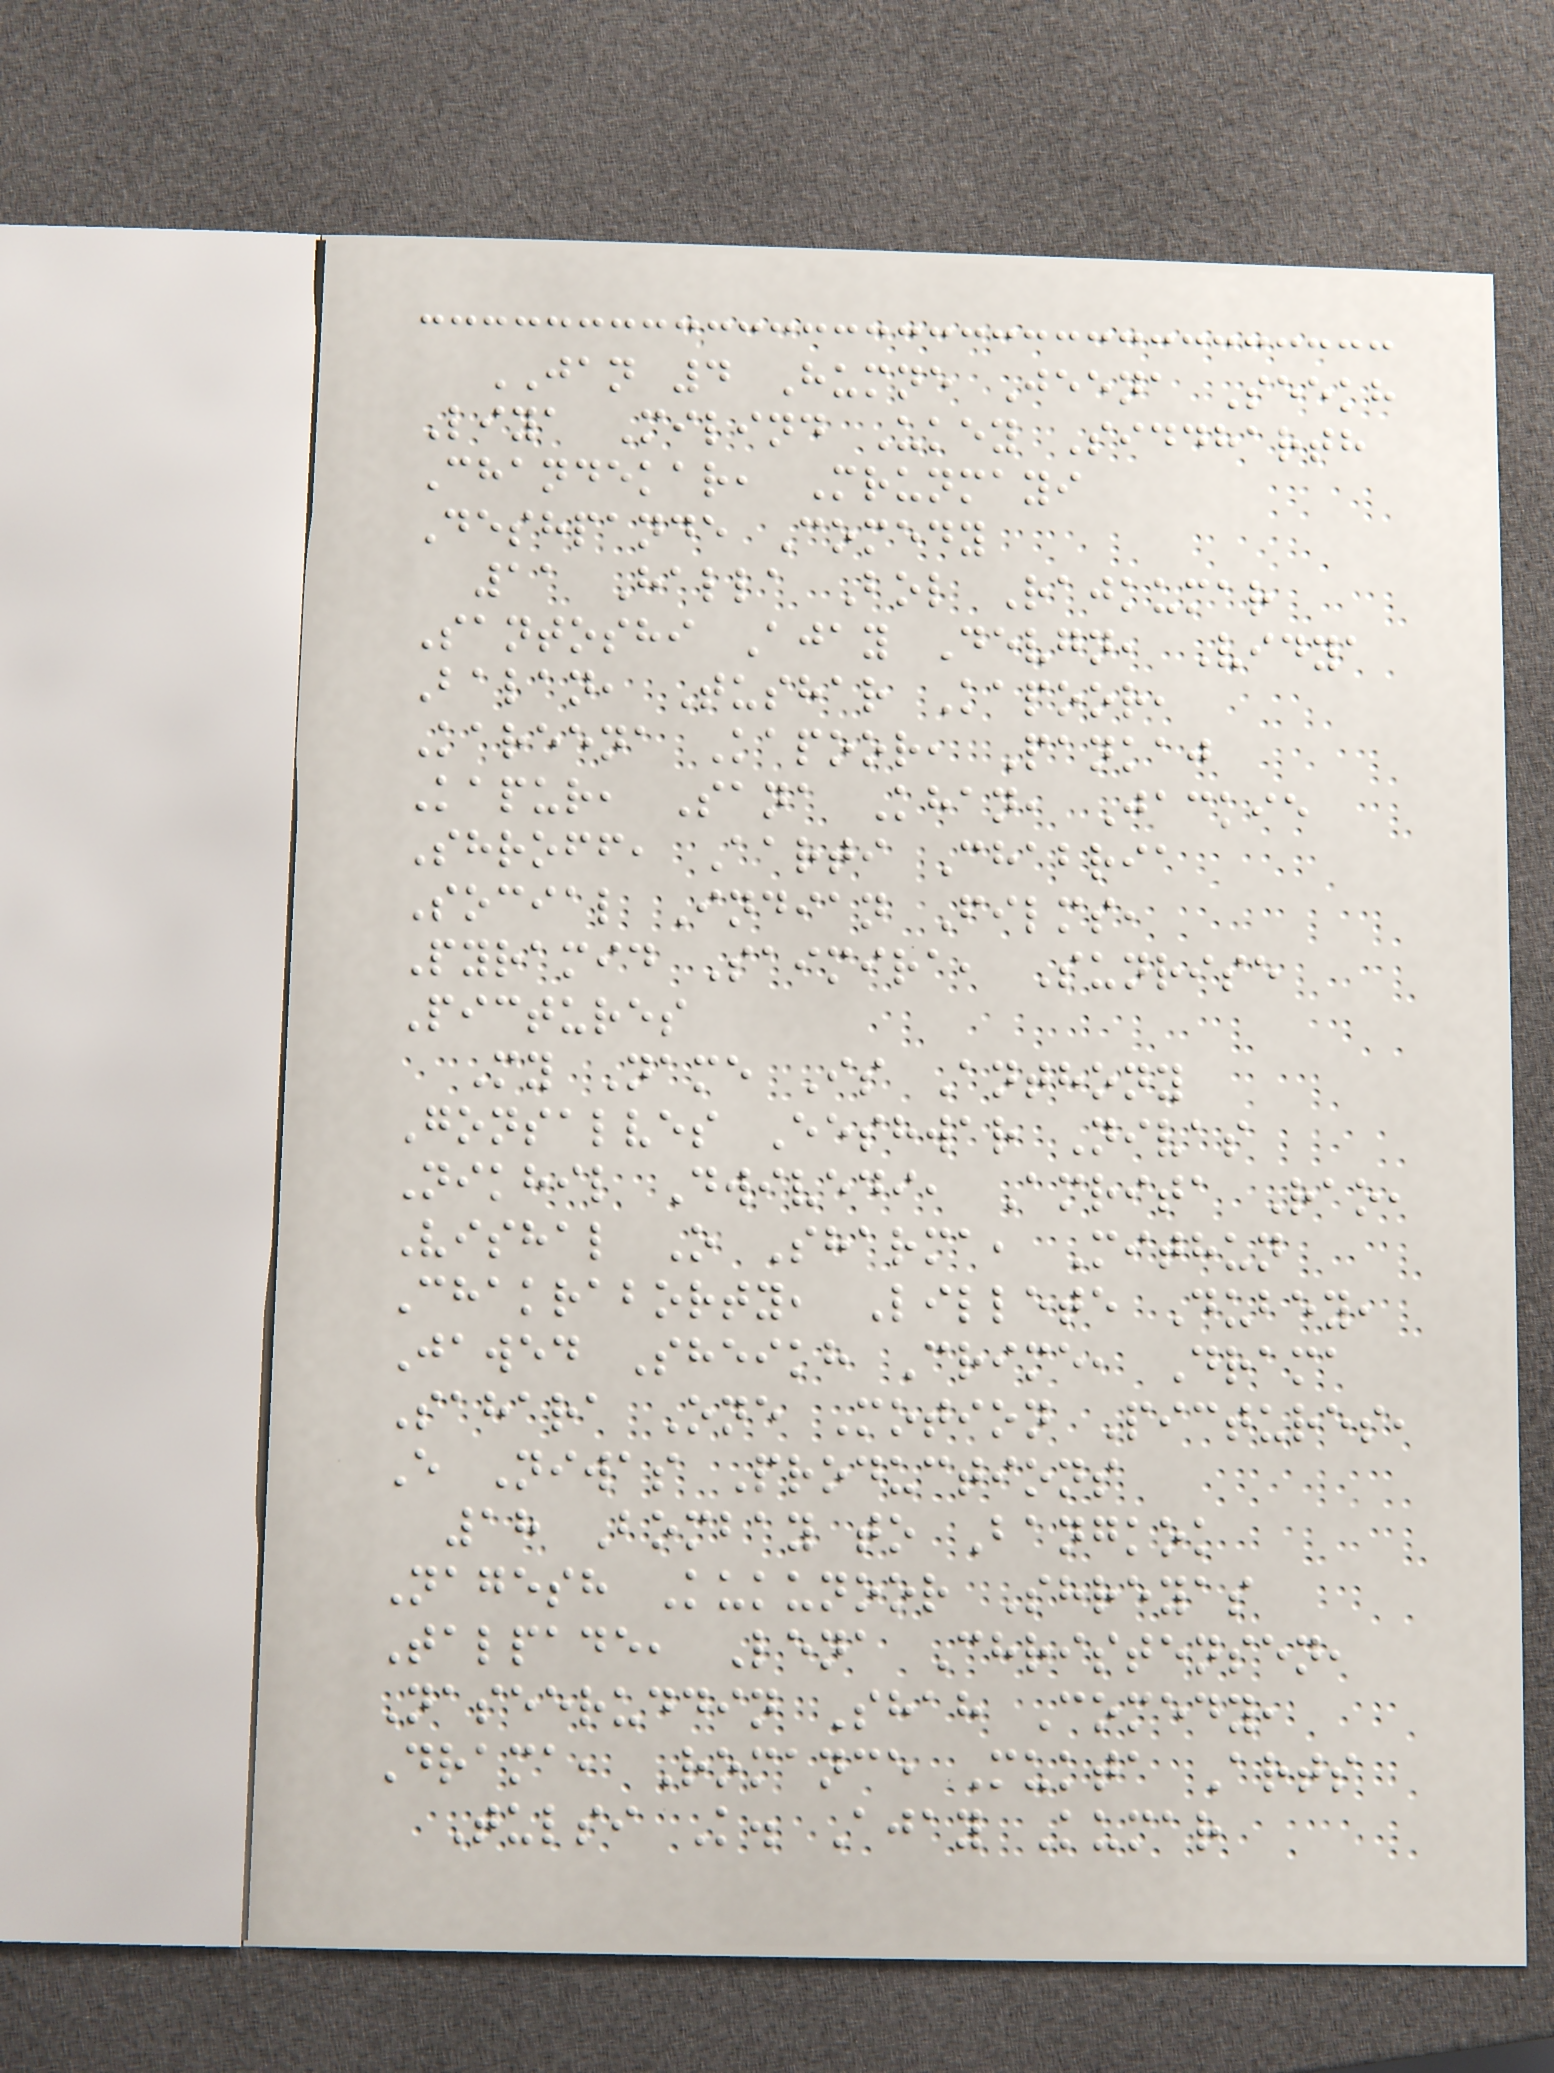JAN 4 Humne Jeena Seekh
Liya Milind Ukey Siddharth
Chandekar, Mrunmayi
Deshpande Comedy
11 Halla Bol Rajkumar
Santoshi Ajay Devgn, Vidya
Balan, Tushar Kapoor,
Kareena Kapoor, Pankaj
Kapur, Sana Khan, Jackie
Shroff, Aarti Chabria
Social Indian Films,
Pyramid Saimira, Sunrise
Pictures
My Name Is Anthony
Gonsalves Eeshwar Nivas
Nikhil Dwivedi, Amrita Rao,
Vishal O Sharma, Mithun
Chakraborty, Lillete Dubey,
Jawed Sheikh Crime, Drama
Sahara One Motion Pictures,
E Niwas Productions
18 Bombay to Bangkok
Nagesh Kukunoor Shreyas
Talpade, Lena Christensen,
Naseeruddin Shah Comedy,
Drama, Romance Mukta Arts
Tulsi K. Ajay Kumar
